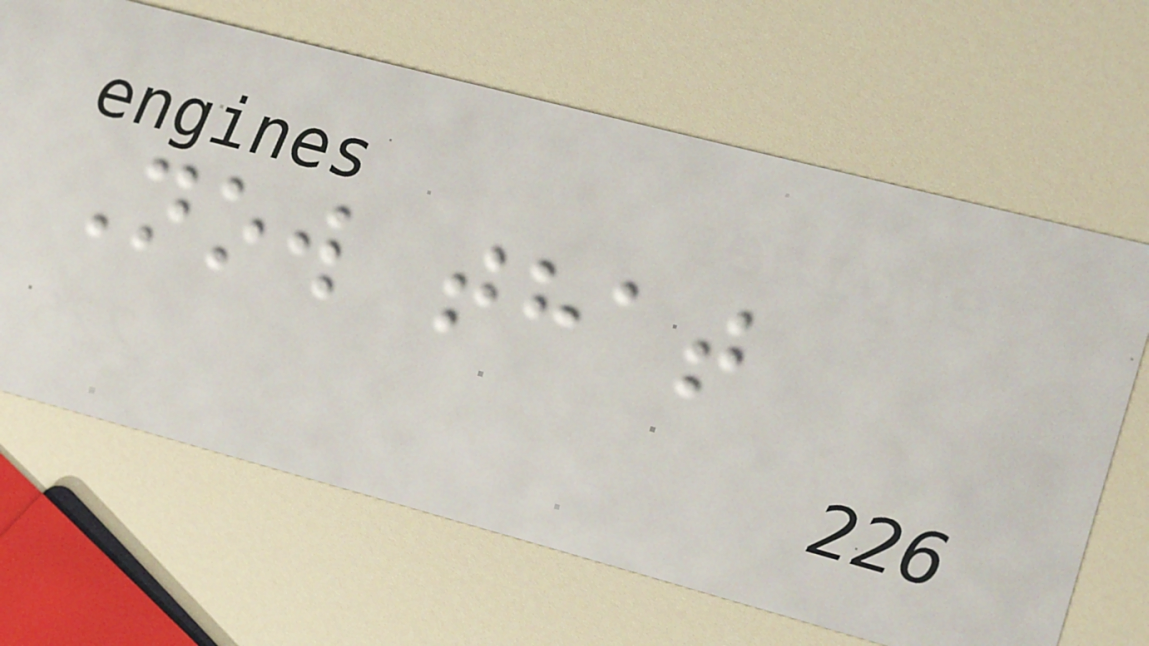Now that
